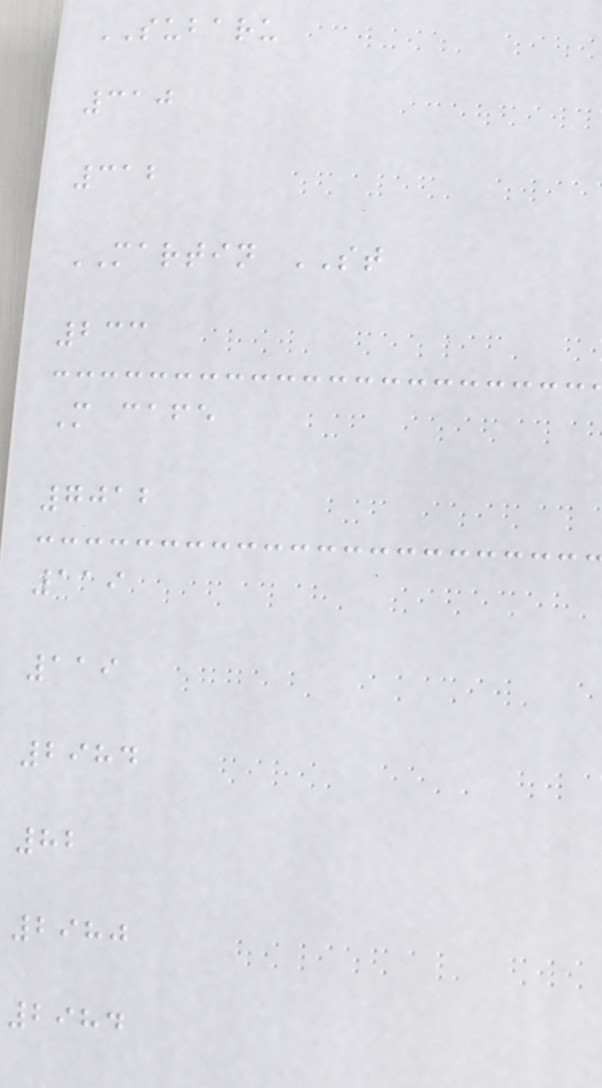SUBARU
310
312
MARTIN ST
233
M cafe
7012
119
119
2984
82
2980
2984
